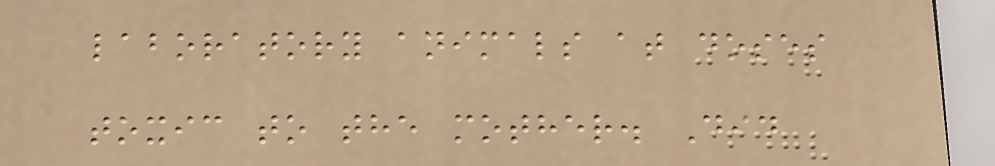laboratory animals at doses
toxic to the mother. Did
